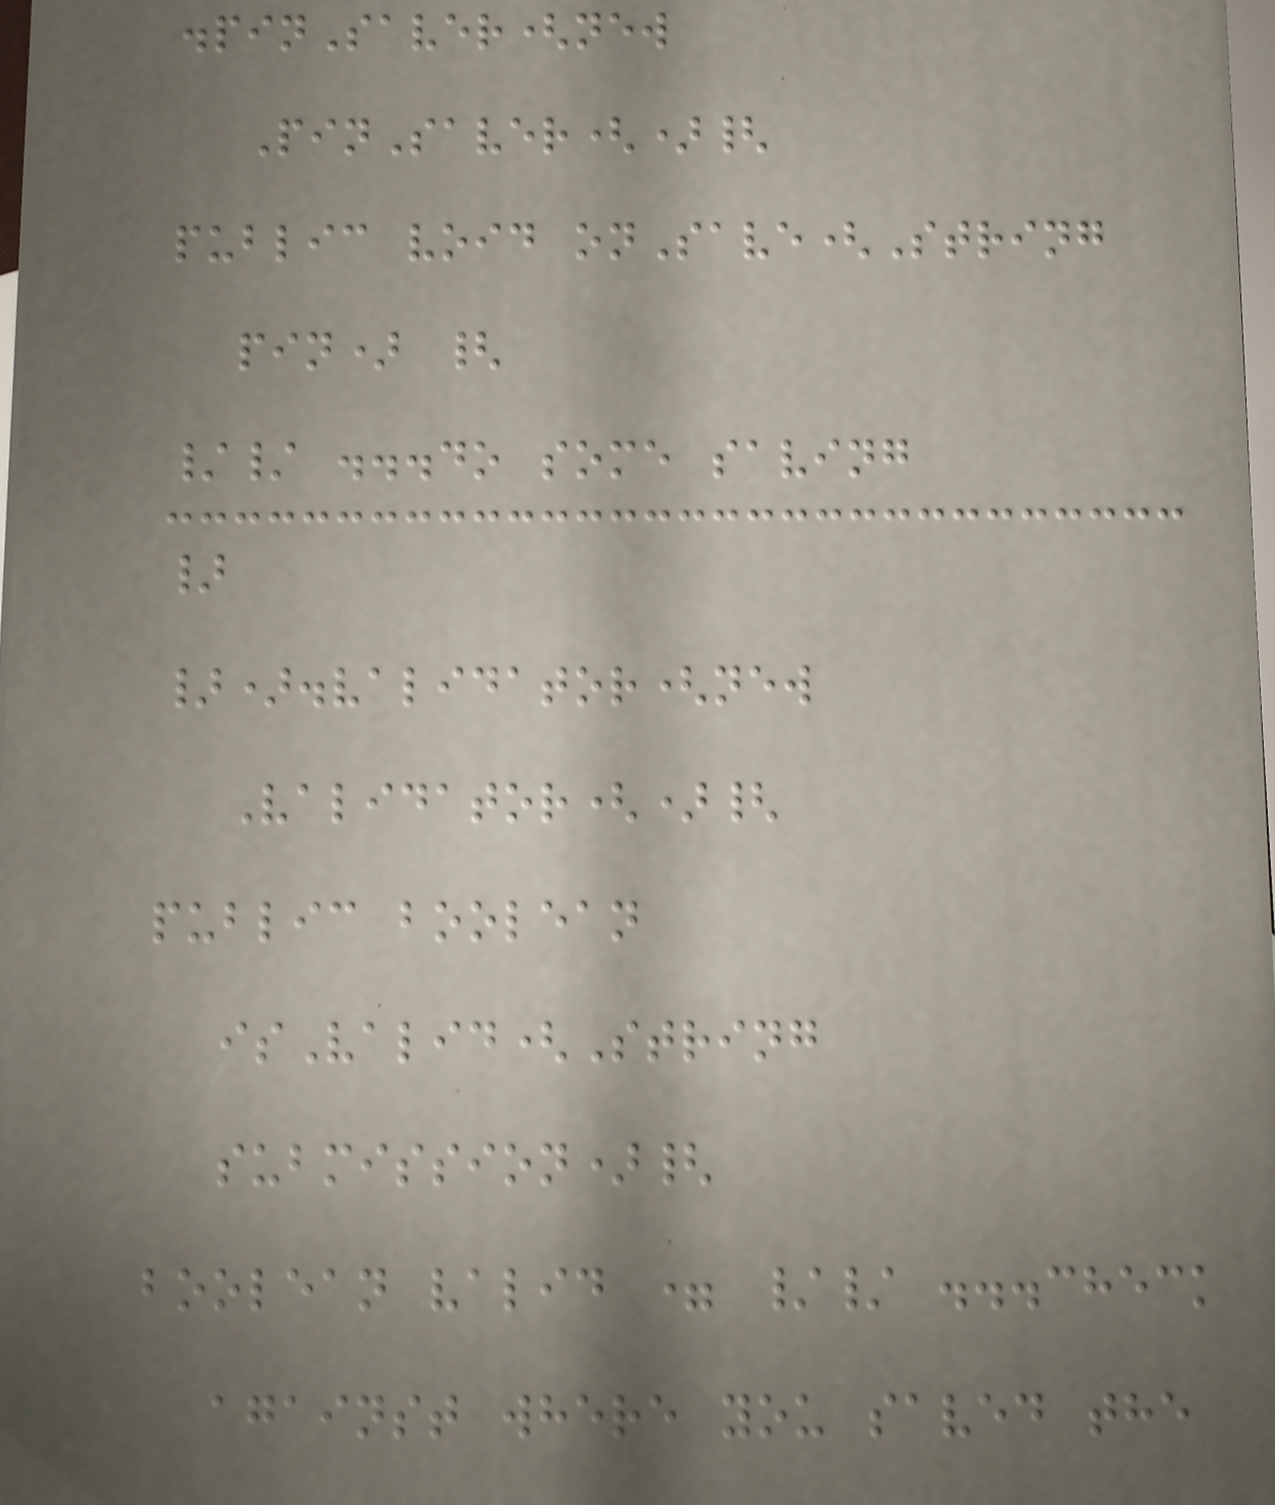.pinSaver(new
PinSaver(){
public void onSave(String
pin) {
// ...do some saving
}
}).validator(new
Validator(){
public boolean
isValid(String
submission){
boolean valid = // ...check
against where you saved the
